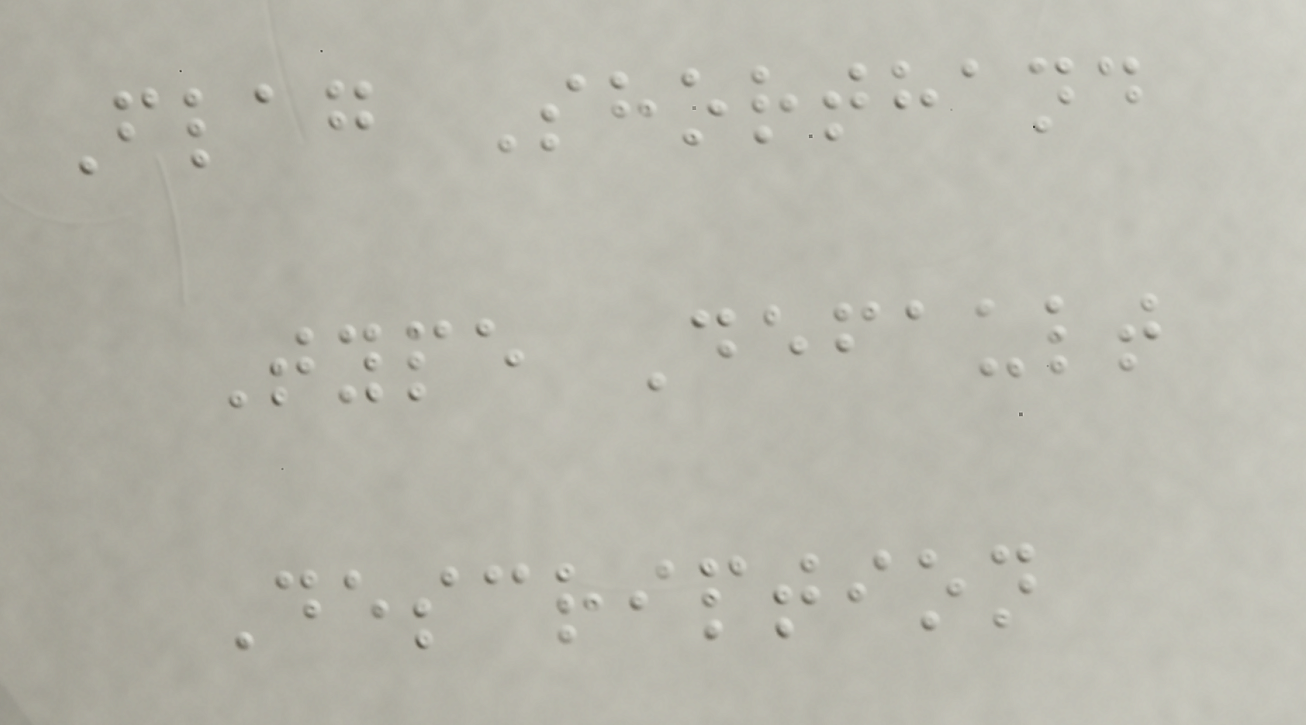Flag Shorthand
Type Default
Description
